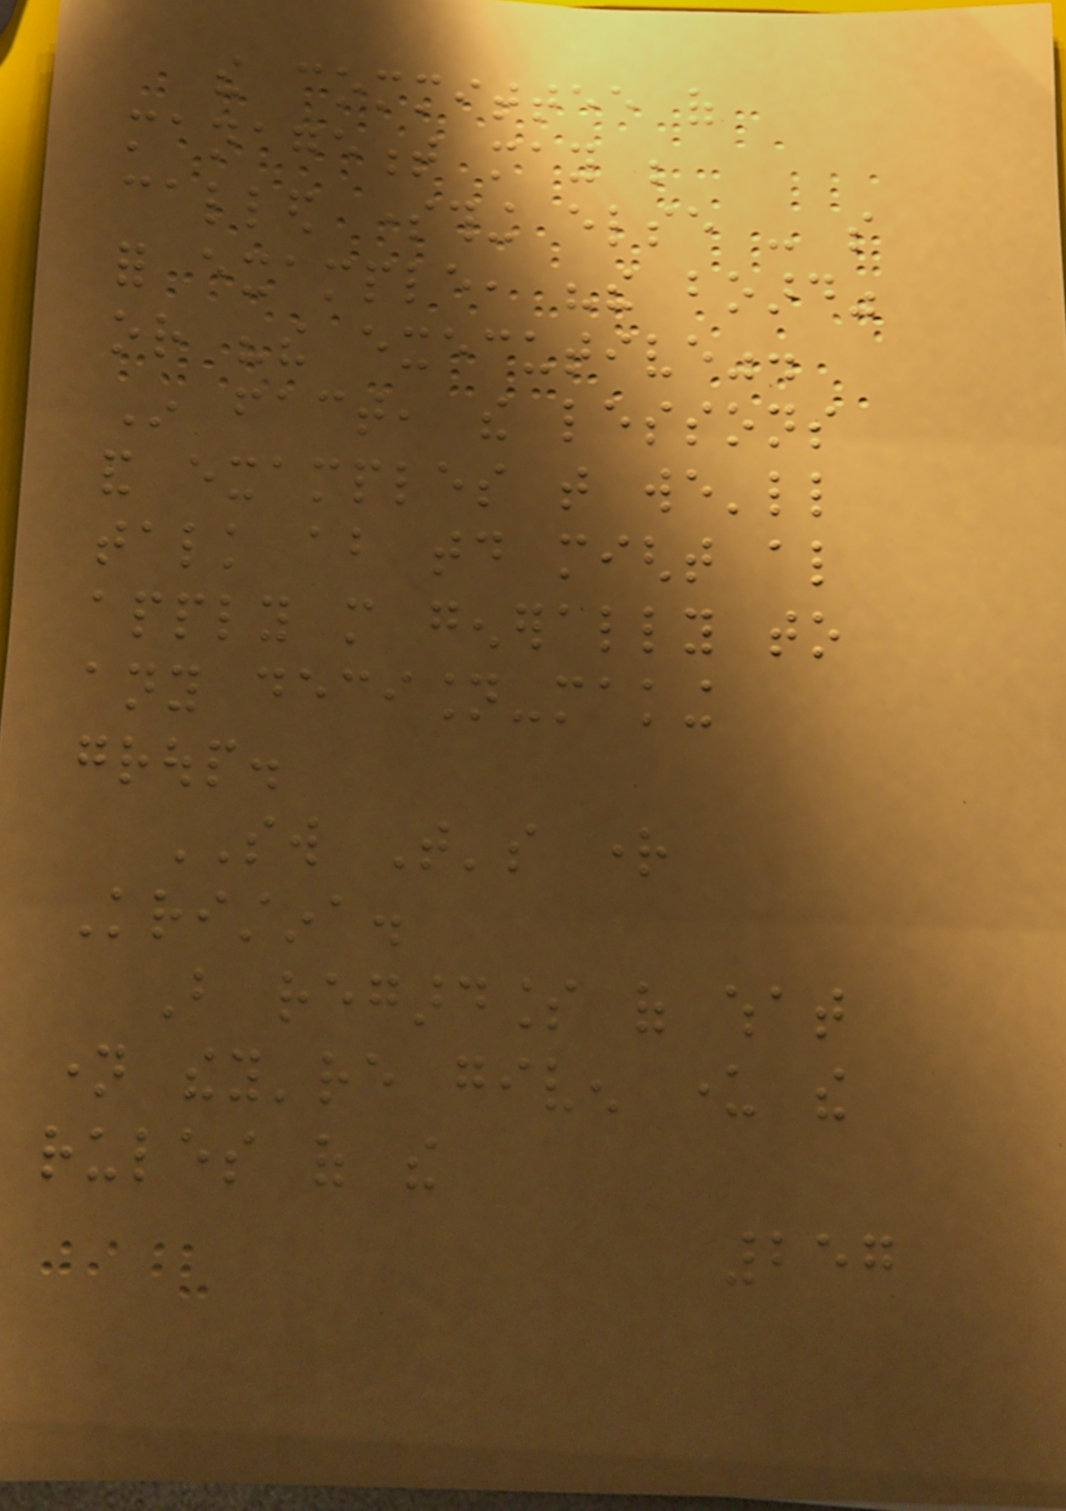the committee of
management may be
called something else - so
for example, "the board"
or "the executive".
In fact, the lessons
and examples that we'll
talk about today might also
apply more generally to
any decision-making
group.
SW That's right
Kristina.
But regardless of what
name they're given under the
rules of the
257
